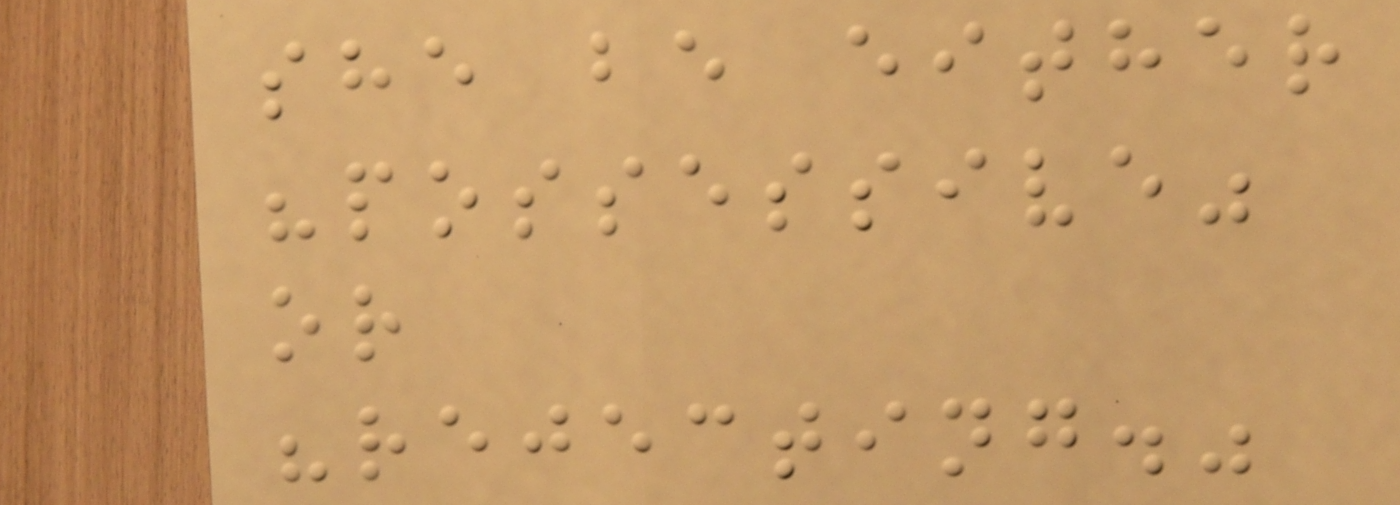she be either
"possessive"
or
"rejecting."
